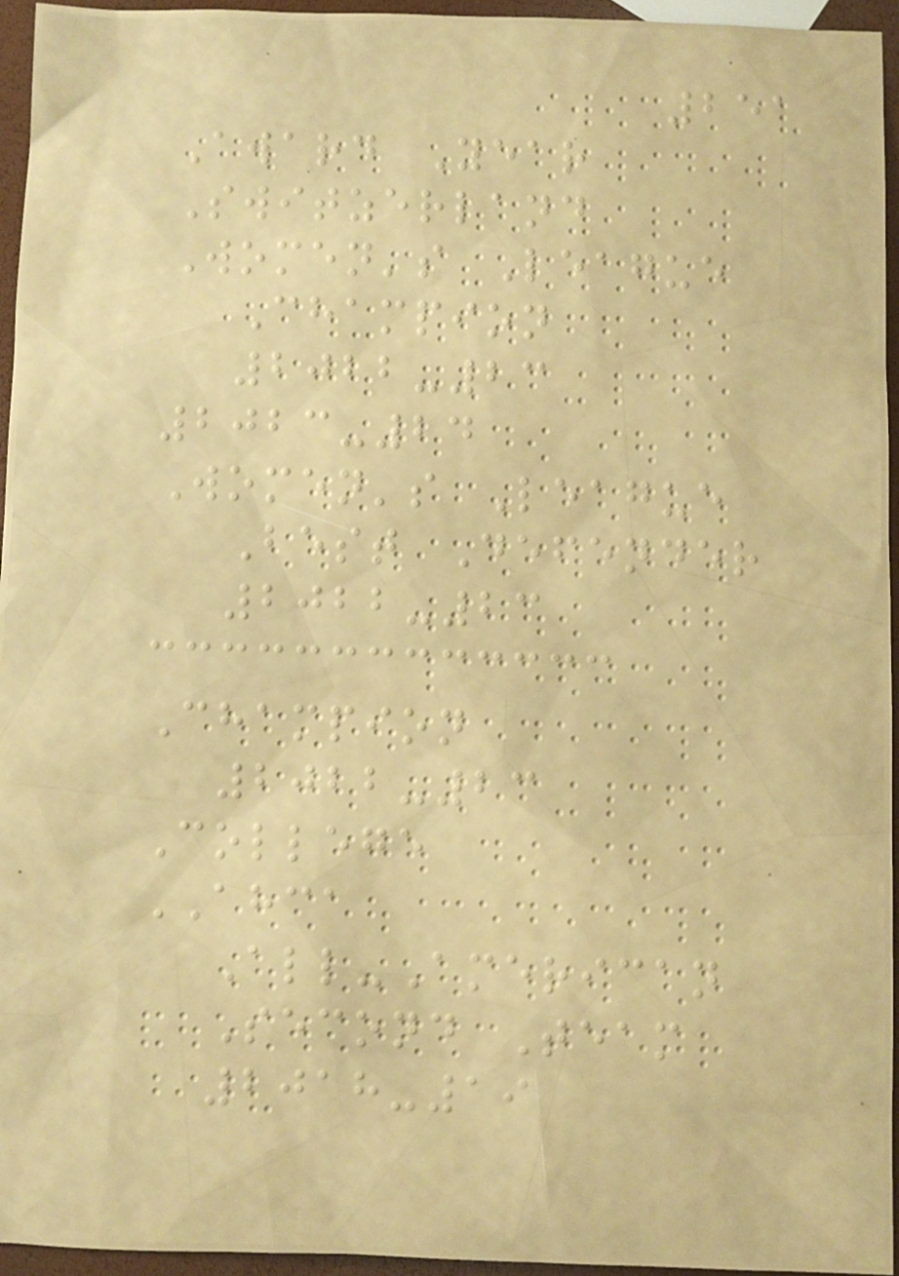251
Award Year
Switzerland
Women's League
Champion
2022-23
2023-24
Women's League
Best Defender
2022-23
Champion
2022-23
College
AHCA
All-American
Second Team
2018-19
